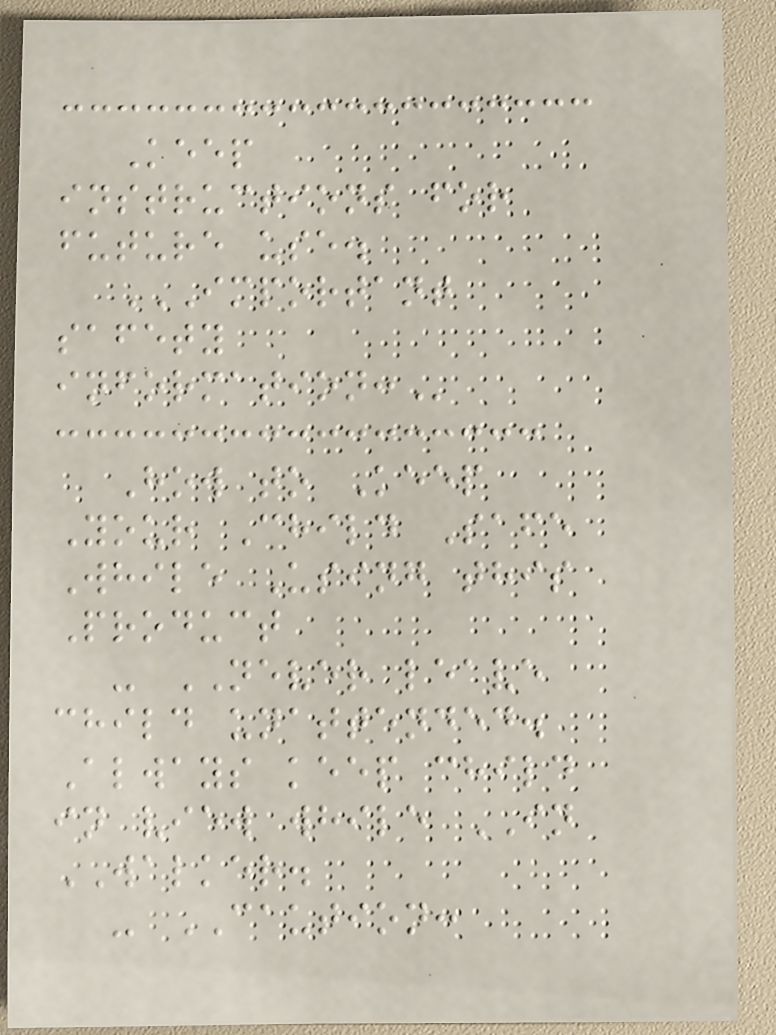Keep
instructions for
future use.
IMPORTANT
SAFETY
INFORMATION:
How to Keep
Your Child Safe
While Using this
Product
- NEVER leave
child unattended.
Always keep child
in view while IN
WALKER.
- CAUTION:
